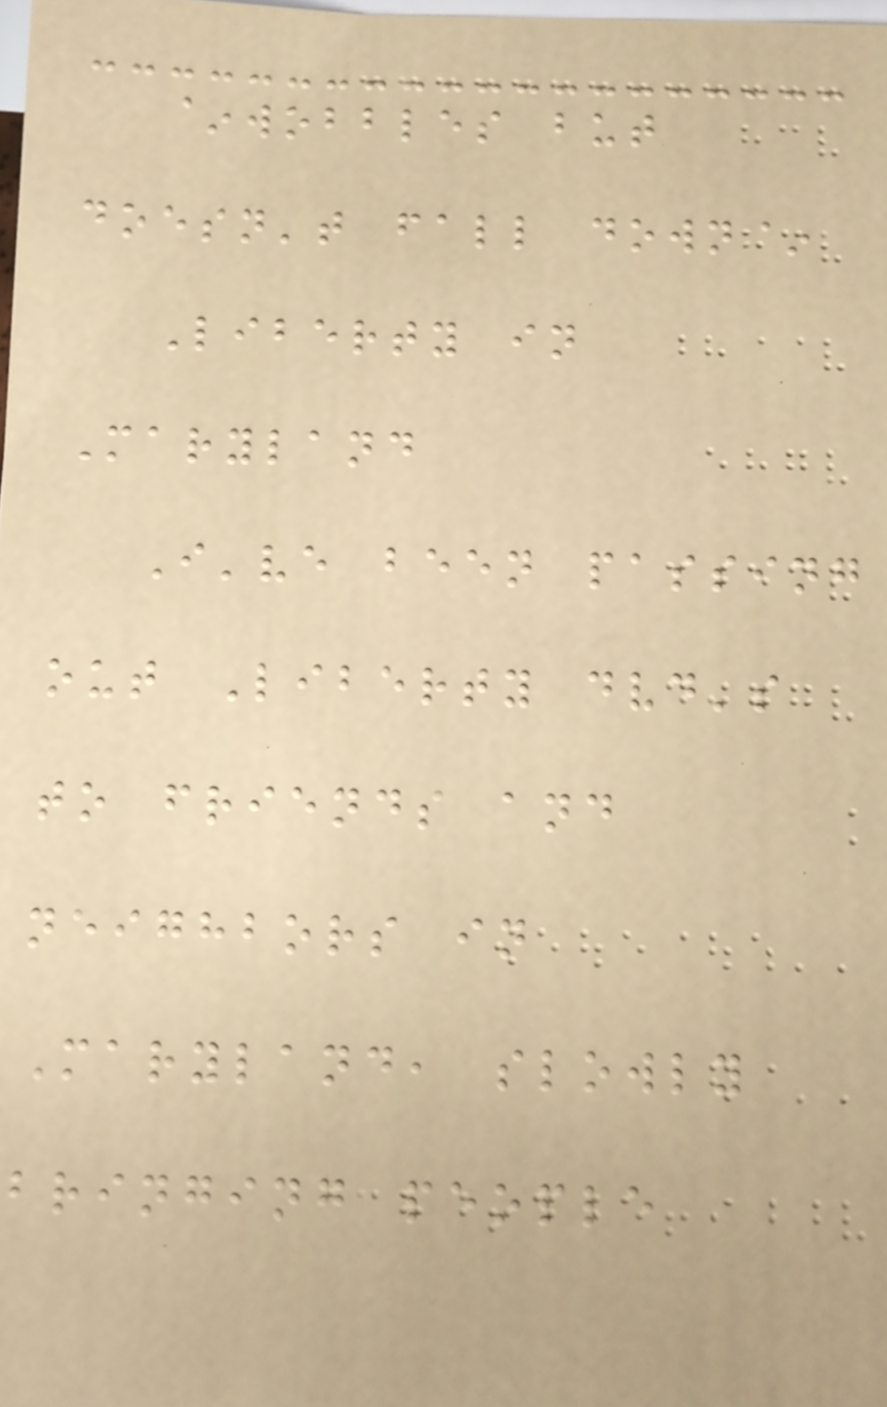~wobbles but
doesn't fall down~
Liberty in
Maryland
I've been passing
out Liberty dvd's
to friends and
neighbors in
Maryland, slowly
bringing people
